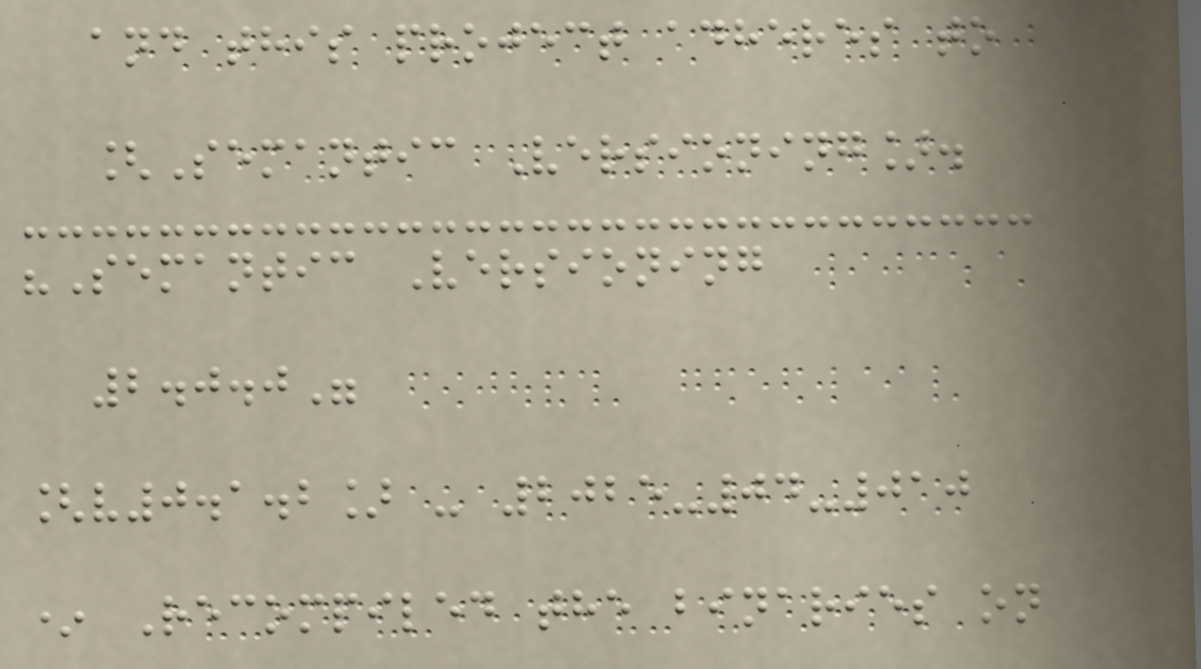and this project adheres to
[Semantic Versioning].
"Semantic Versioning
2.0.0"
[v0.1.2] - 2025-04-010
* Recompiled the binaries on
